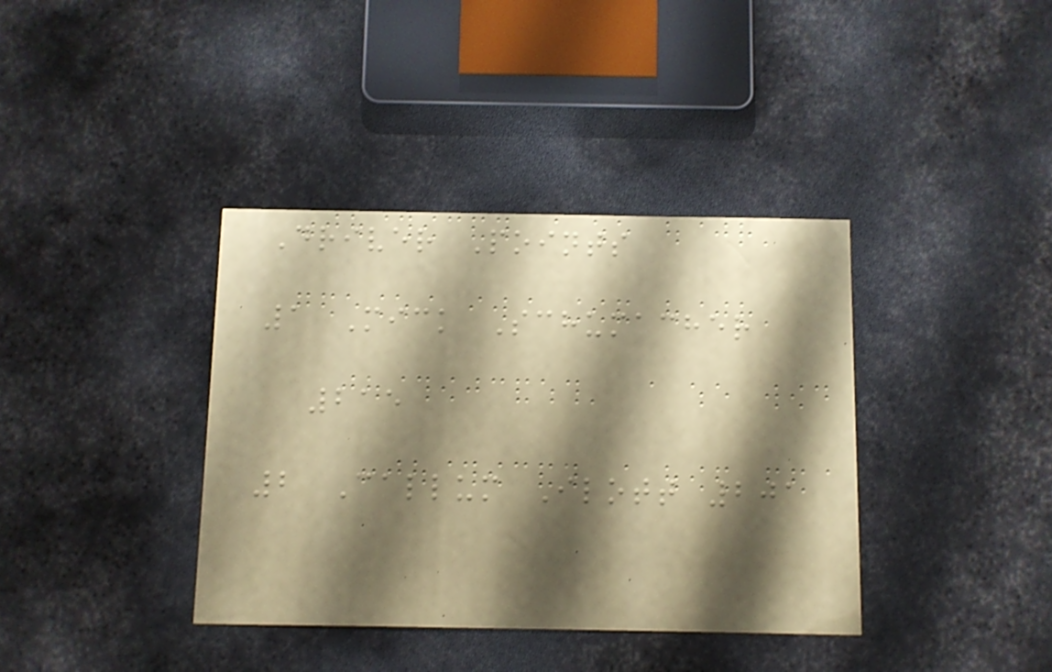Driver Points
1 Mick Schumacher
215
2 Callum Ilott 201
